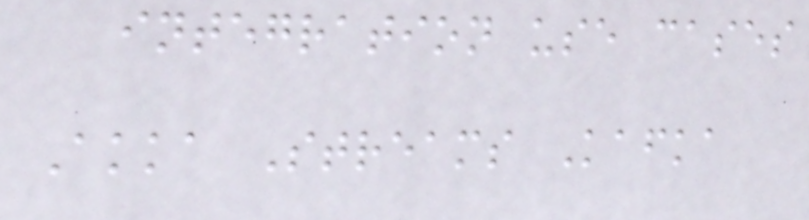integration use cases
Akka Streams Kafka
